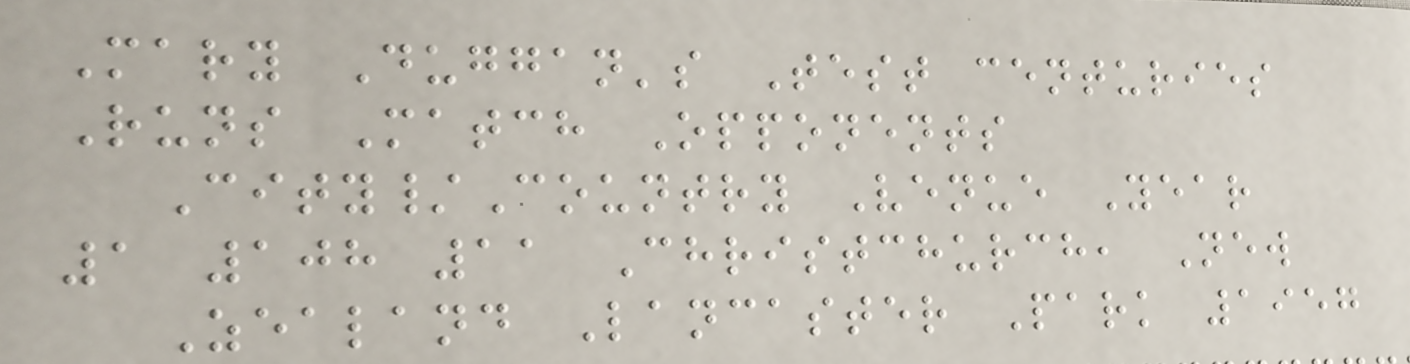Mary Duggan's Test centuries
Runs Match Opponents
City/Country Venue Year
1 108 11 Christchurch, New
Zealand Lancaster Park 1957
